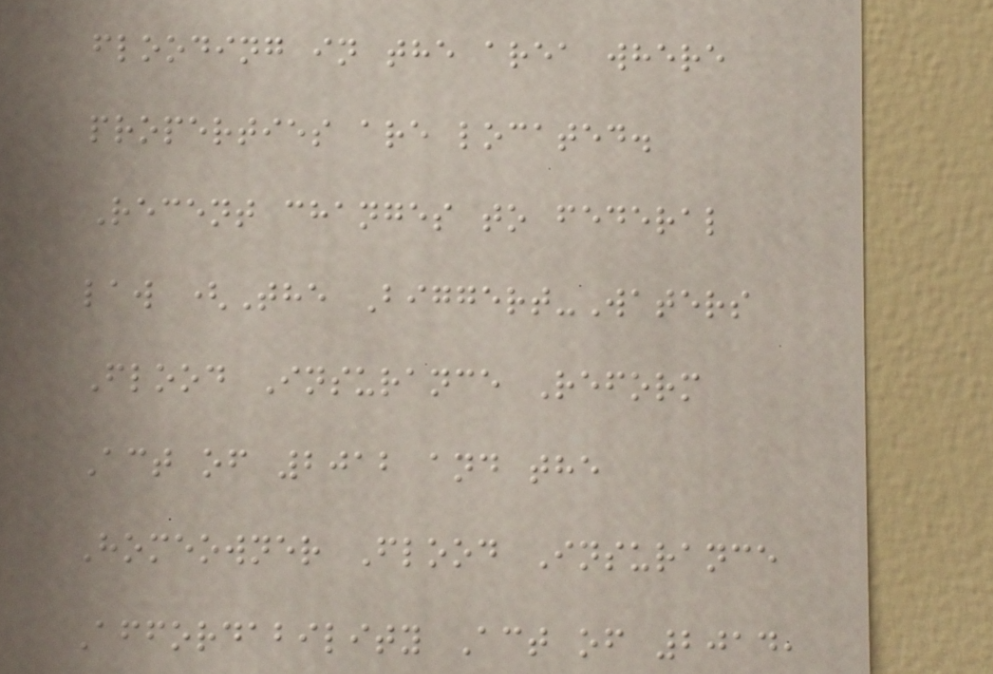flooding in the area where
properties are located.
Recent changes to federal
law (The Biggert-Waters
Flood Insurance Reform
Act of 2012 and the
Homeowner Flood Insurance
Affordability Act of 2014,
